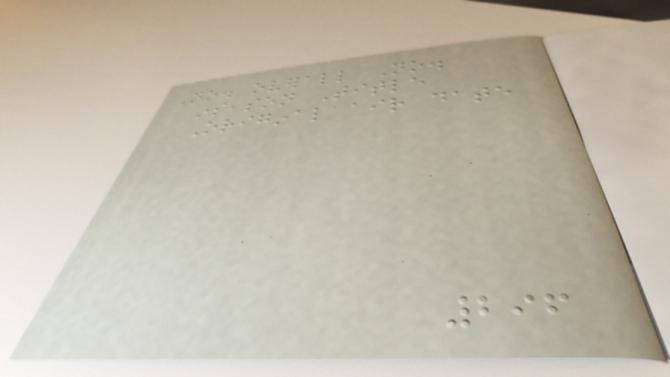No. overall No.
inseason Title
Original air date
296
